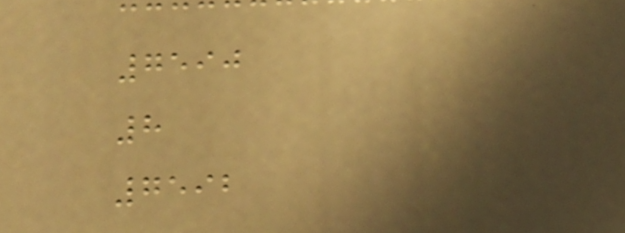7590
8
7592
